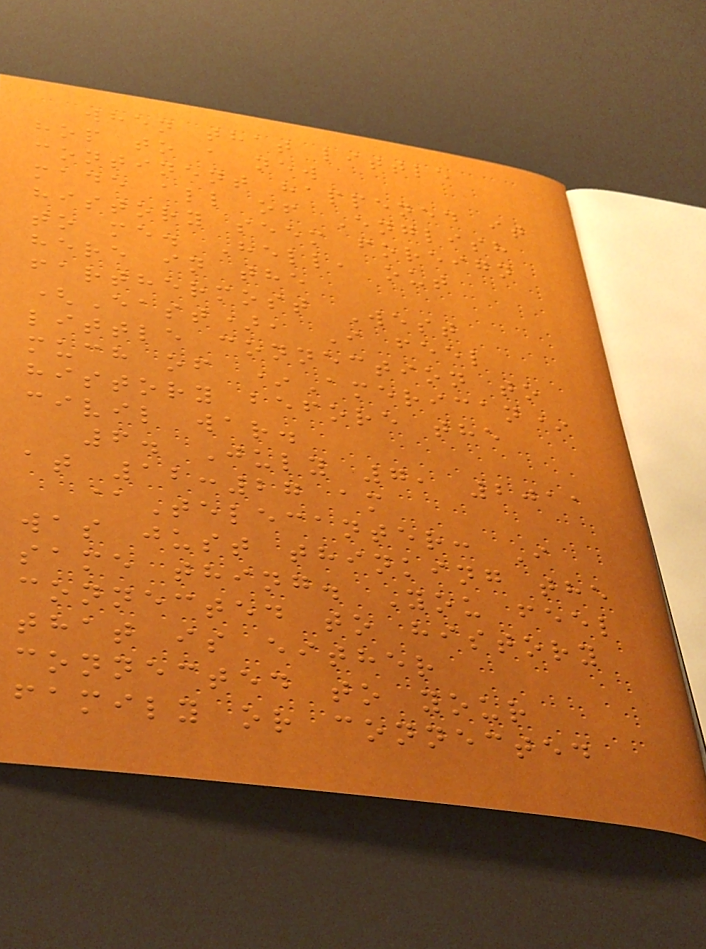when that little
hop to a new
continent happened it
made all of English
history seem foreign
to me. Hell, out
here in the
farthermost West
(East), I feel
little connection to
much of *American*
history before the
civil war.
6. July 7, 2011
at 12:27 am
@Telecanter: I
was just thinking the
same thing. You feel
connected to history
that is either
connected to your
family or connected
